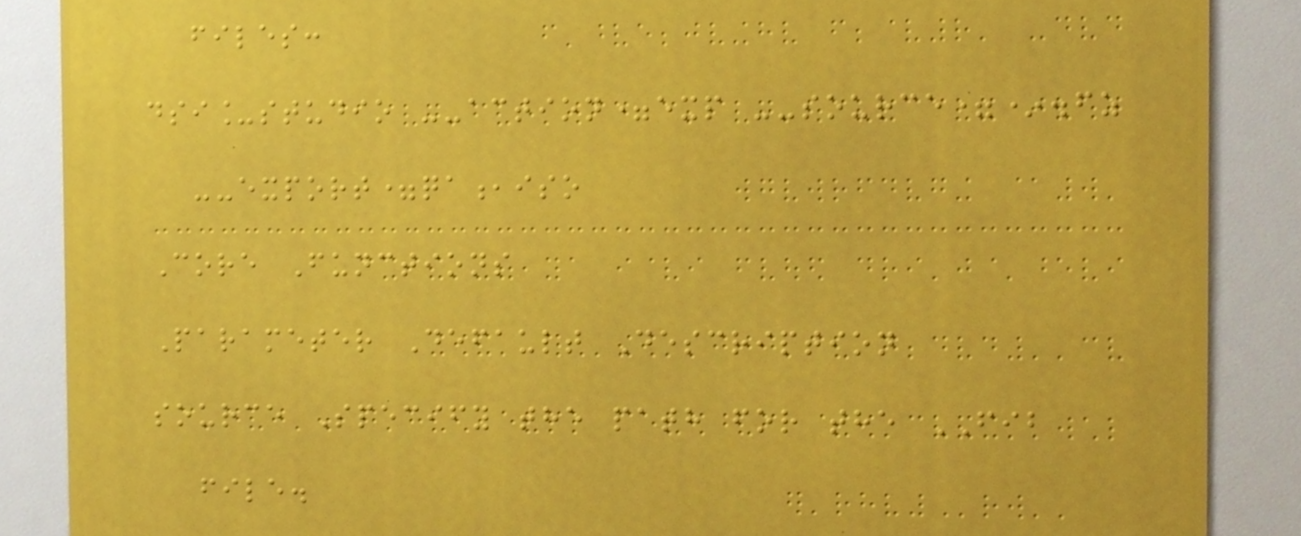files:
dsi_studio --action=exp --source=*.fz
--export=qa,iso
Core Functions
Parameter Default Description
source Specify the path for the FIB
file.
